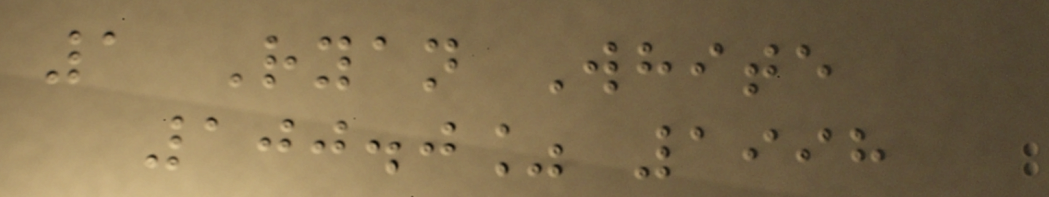1 Ryan White
100.0% 1998
